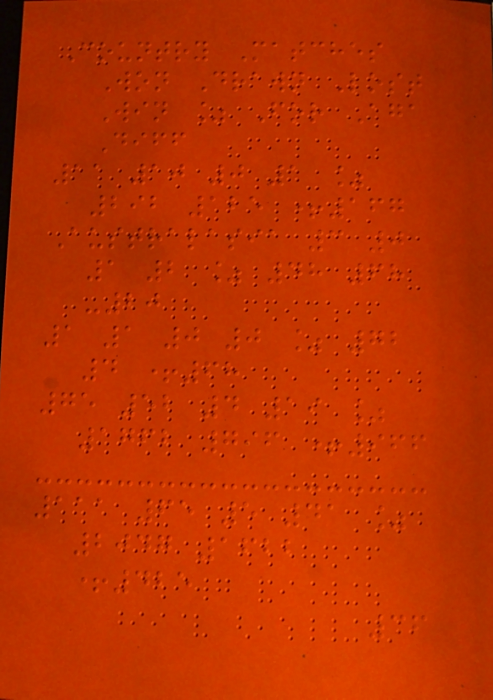Country Matches
Won Drawn Lost
Win % For Aga
Diff
11 10 0 1 %
292 125 +167
Australasia 3 0
1 2 % 48 68
-20
1 1 0 0 % 72
4 +68
75 52 4 19 %
1762 796 +966
111 65 5 41 %
2047 1622
+425
36
